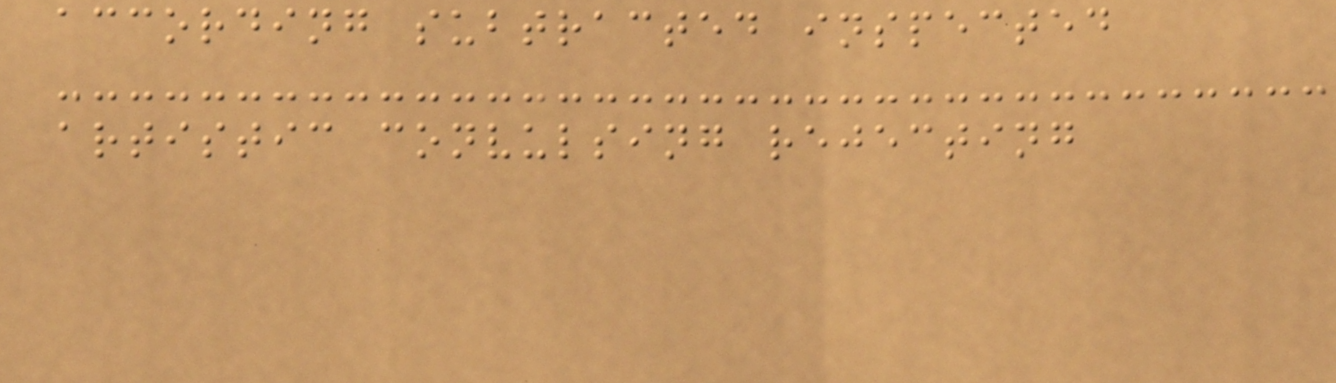according subtracted inspected
artistic convulsing rejecting
